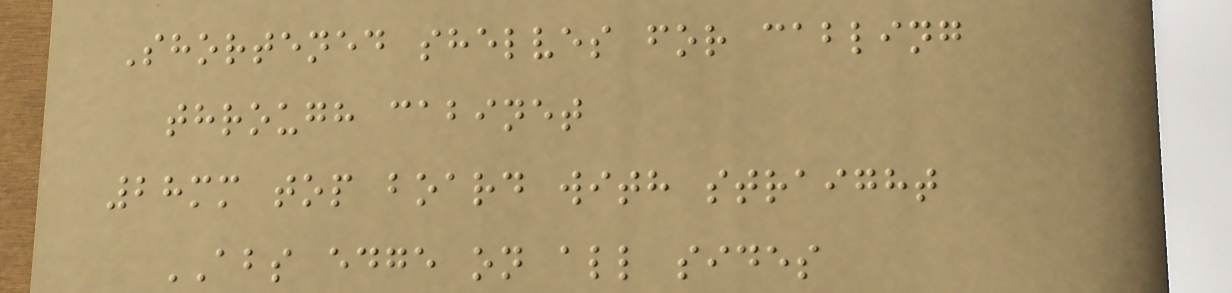Shortened shelves for cabling
through cabinet
28mm top board with straight
ABS edge on all sides
